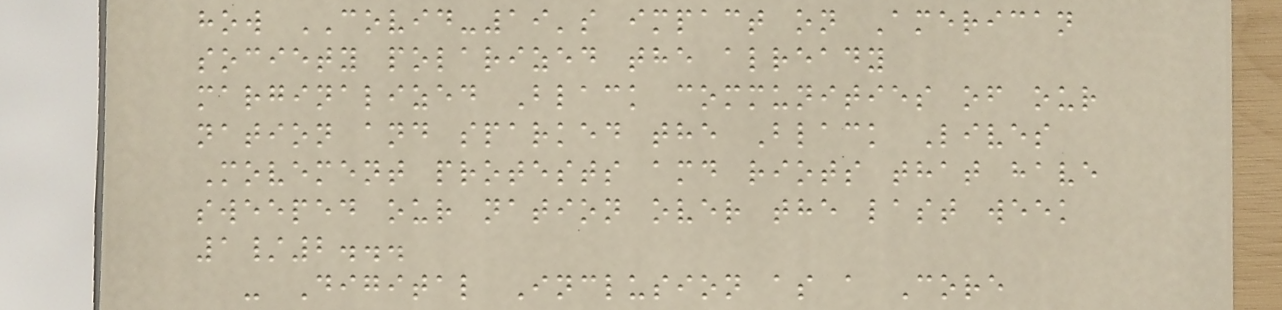how COVID-19's impact on American
society polarized the already
marginalized Black communities of our
nation and sparked the Black Lives
Movement protests amd riots that have
sweeped our nation over the last week
1/2...
- Digital Inclusion as a Core
